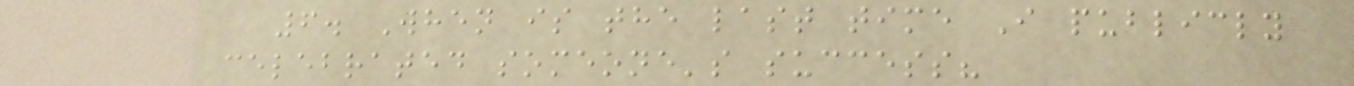6. When is the last time I publicly
celebrated someone's success?
